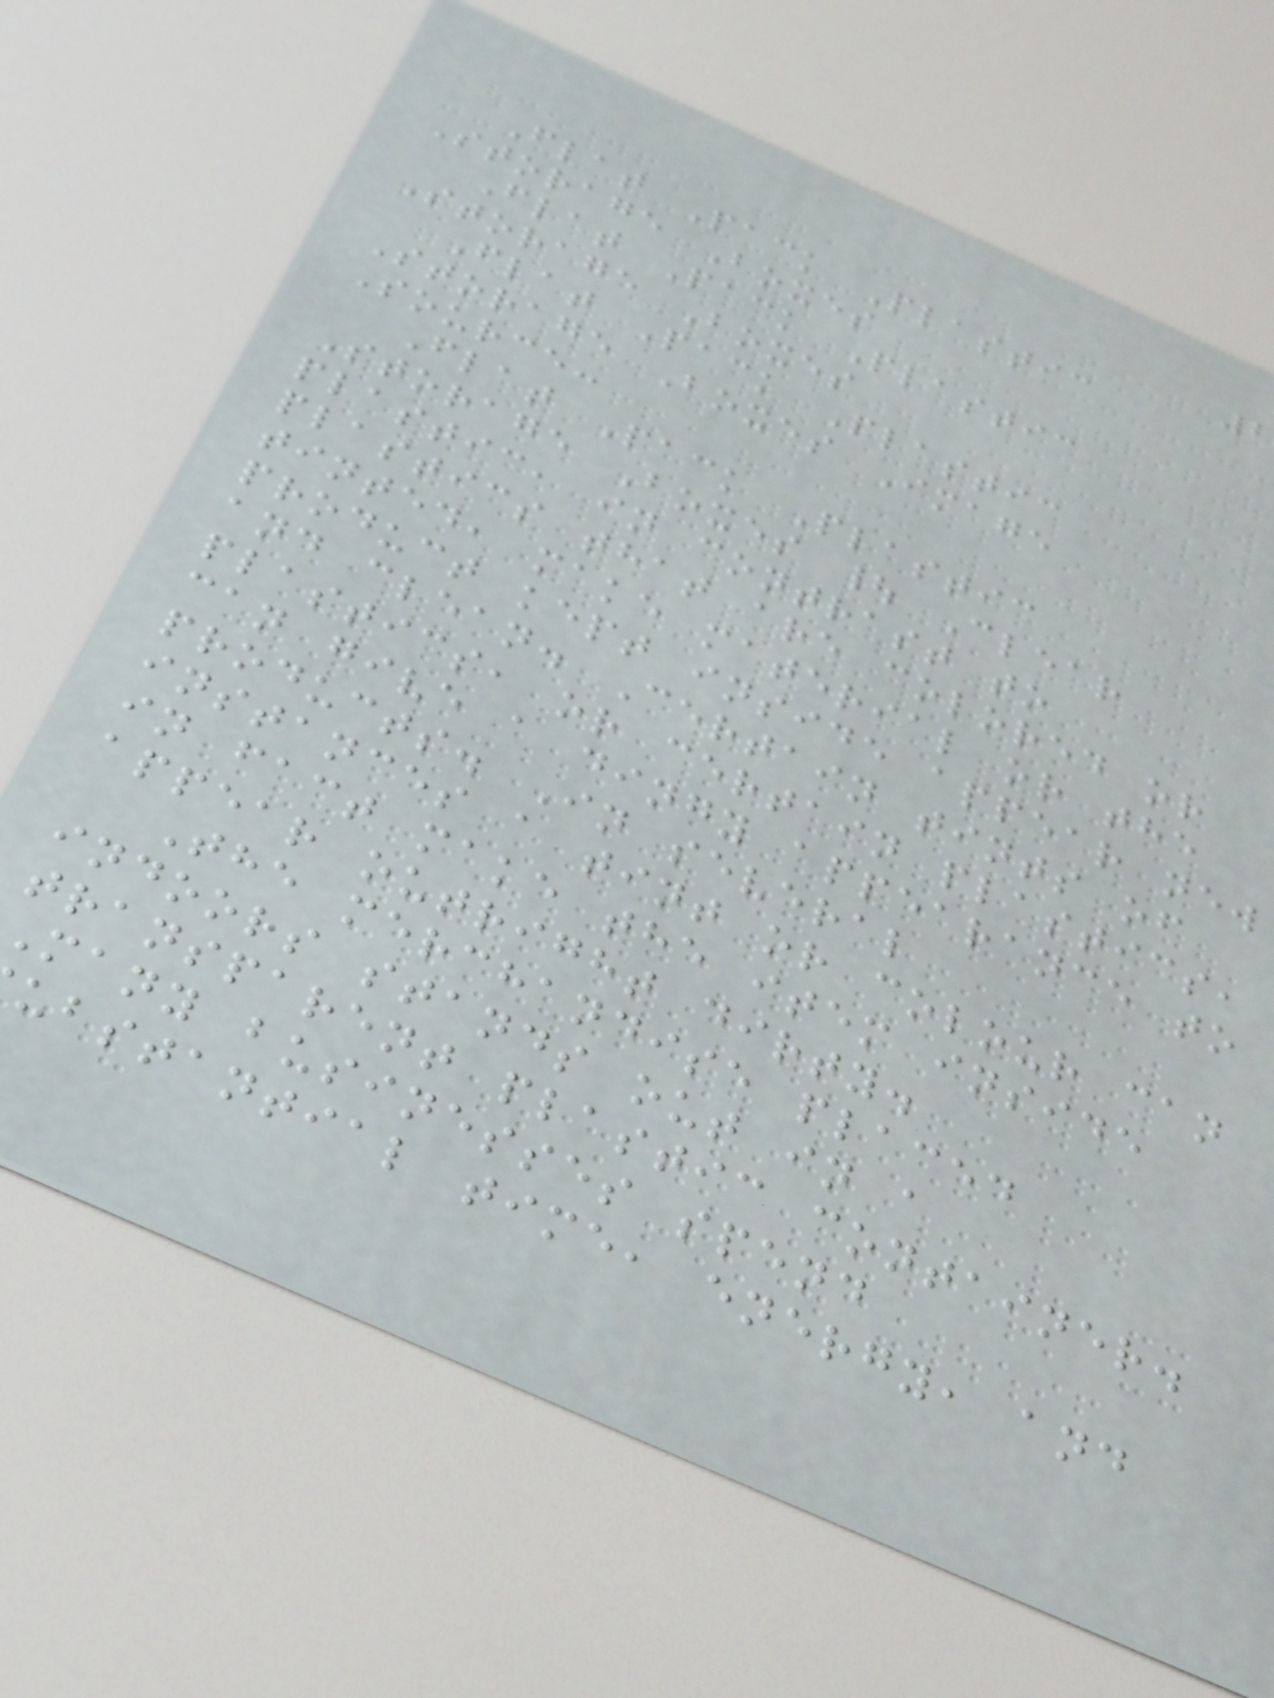Flat Pack Plastic
Storage Boxes
Flat Pack Plastic
Storage Boxes
Flat Pack Plastic
Storage Boxes Image
Source:
Flat Pack Plastic
Storage Boxes | Clear
plastic, in contrast to
plastics that are colored or
tinted, make material or the
product kept inside appear new
and clean. Certain tints of
plastics, or certain plastics,
can give a dingy appearance to
products. In several
instances a tint or colour can
in fact make the item inside
appear outright dirty.
The merchandise placed
indoors stands out in a
transparent plastic container.
many businesses spend
ubstantial time, energy, and
